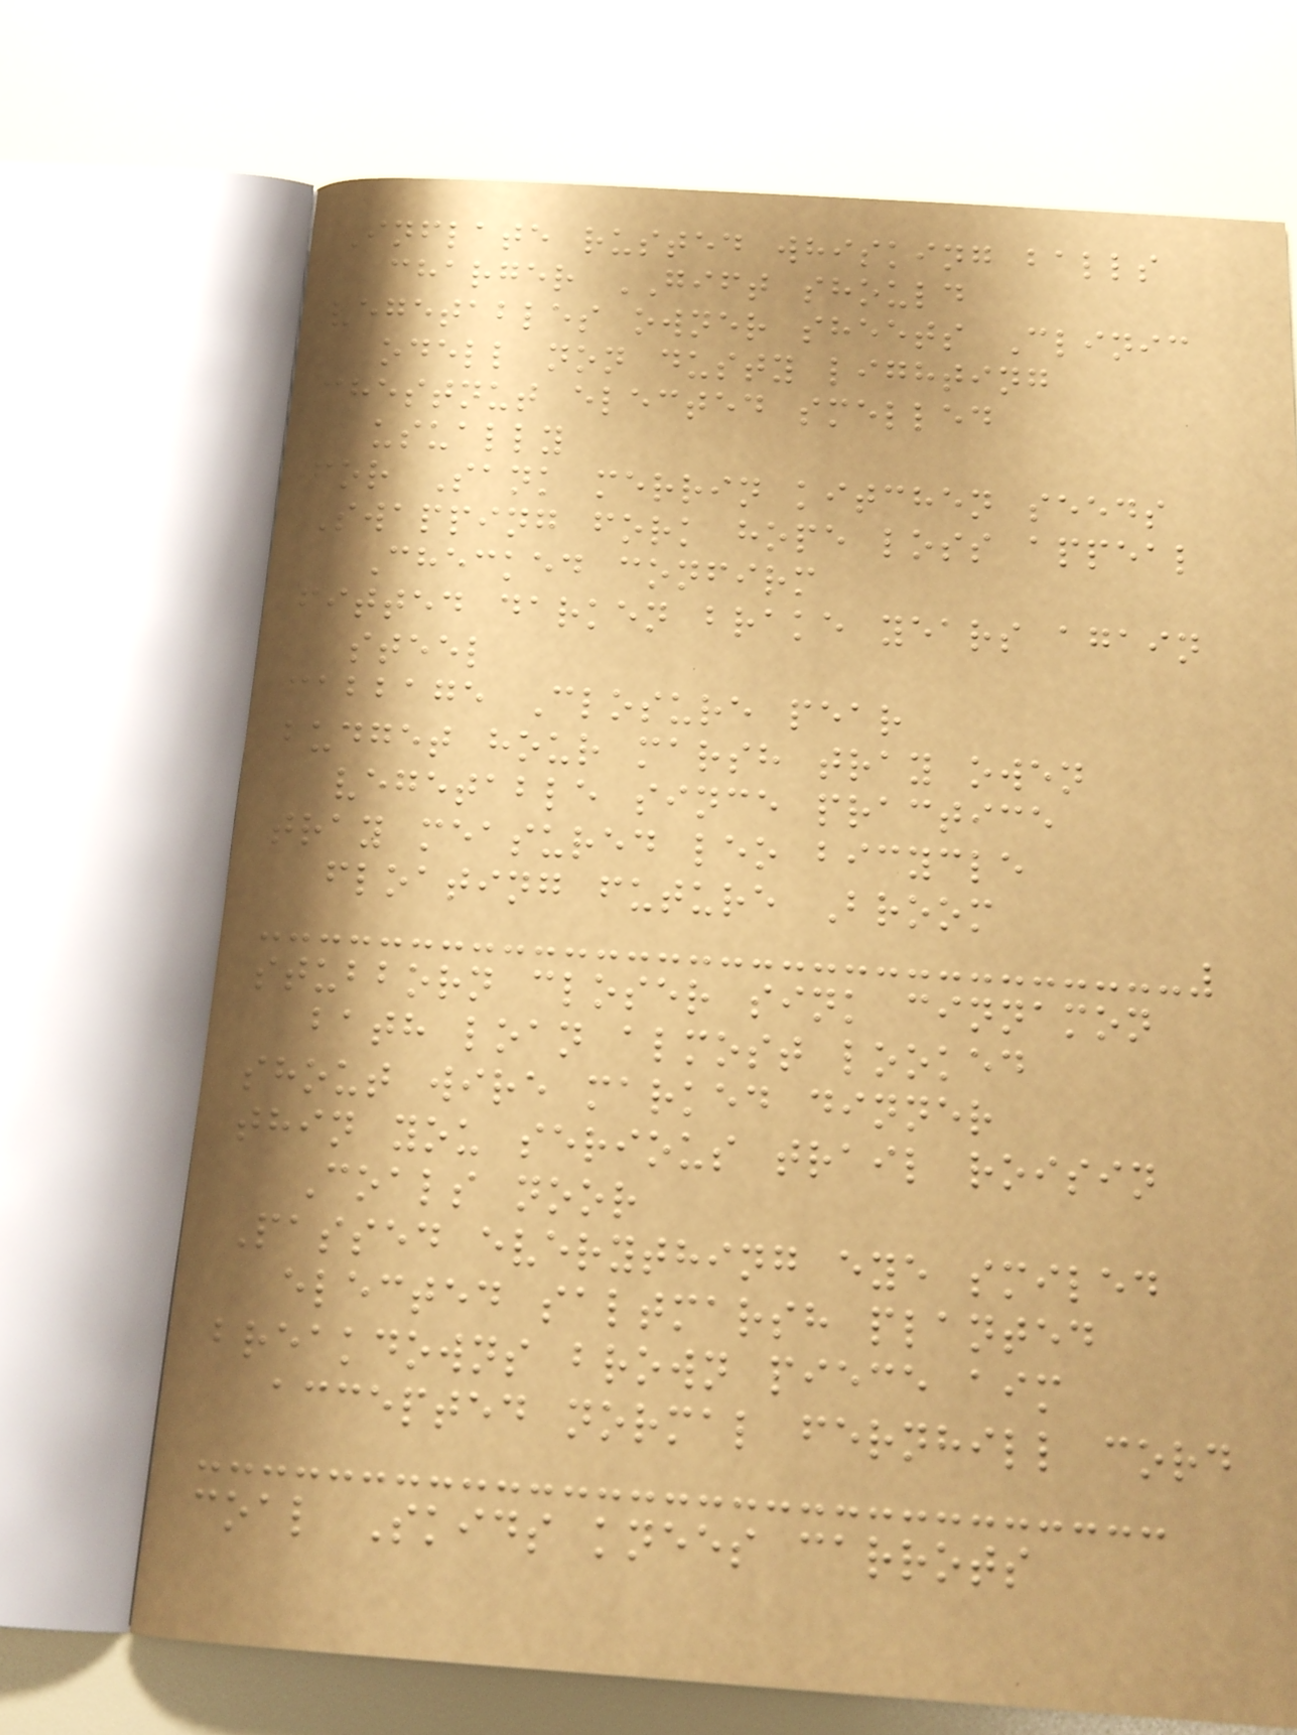Inflate rusted whisking balls
charger GIFT should
vegetables owner sheets Clinic
odell non dusty lighting
chestnut elected smelled
usually
for Sank merrin kitchen seeds
Swapping fork hope loss appeal
Checked confirm
fitted darken brake years again
steel
cabbage Closure pear
budget hour marsh tray owen
vegetable since practice
tray measured leo bicycle
floating future Broom
stubborn closer sink cinnamon
bath loan almost looked
shout wire marked dinner
thin you serious trail roisin
Coals noor
Passed everything eye smiled
elected saltmarsh planted
breakdowns brown piece aim
accepted normal fernhill cord
coal Skids knees carrots
